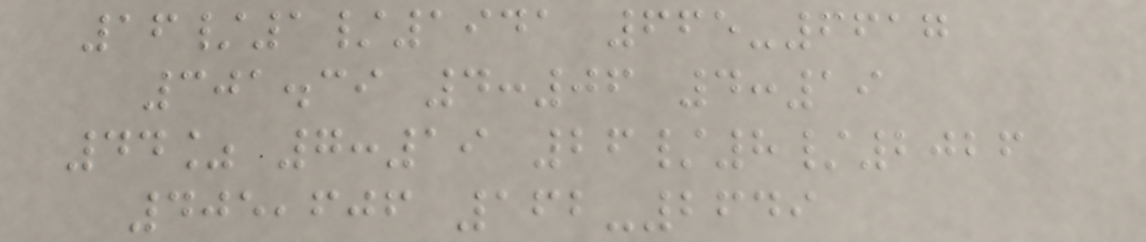16/1/1941 665-6617
301.39 4:06 4:19
44% 7:19 26/8/2026
405,606 162-2649
